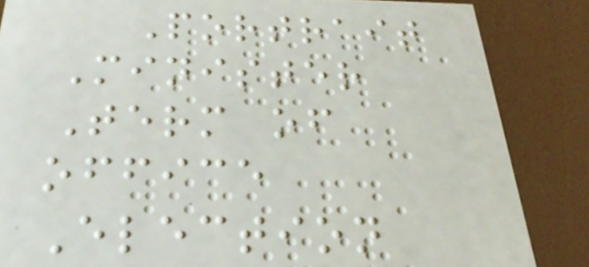Portrait
Minister
Term of
office
Election
